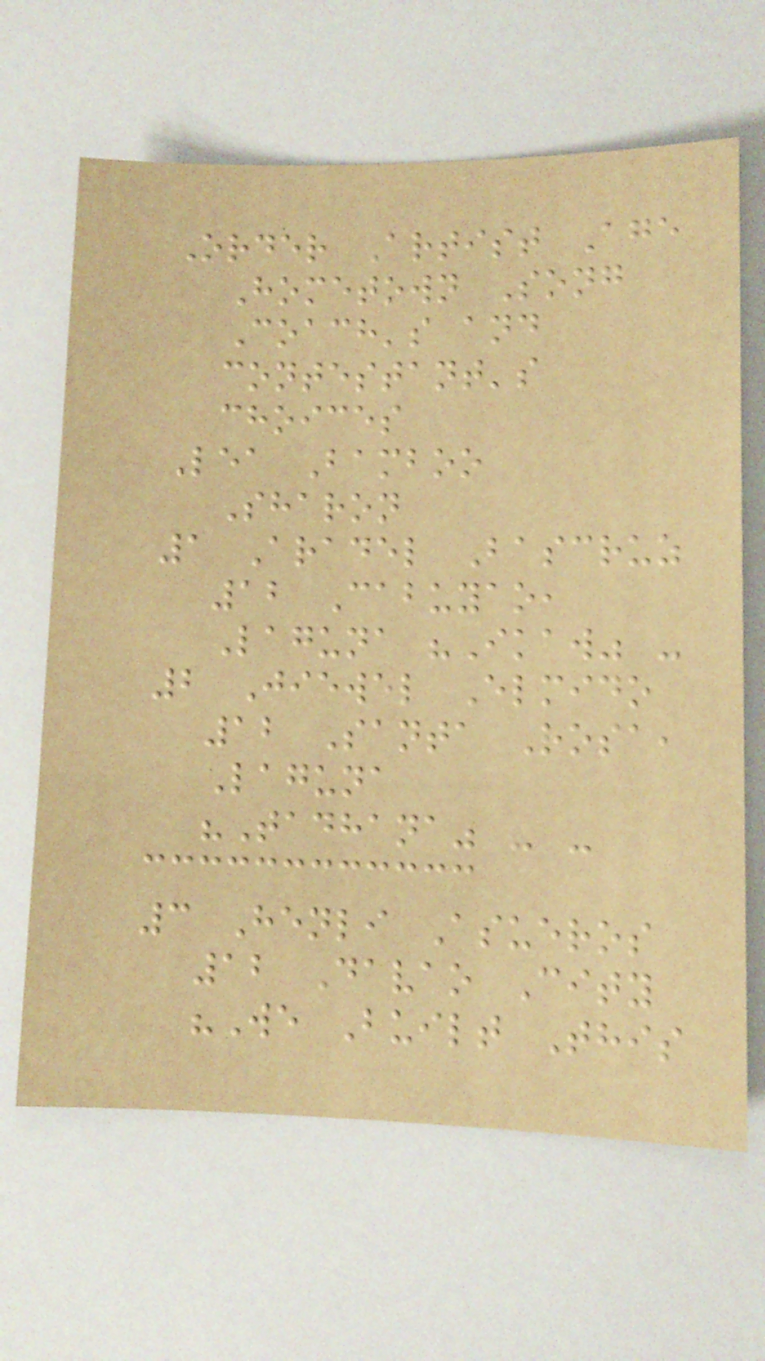Order Artist Age
Hometown Song
Coach's and
contestant's
choices
Lea Bamboo
Sharon
1 Aradel Bascruz
12 Cabuyao,
Laguna "Ikaw" -
2 Jiewel Elmido
12 Santa Rosa,
Laguna
"Tadhana" - -
3 Henli Asueros
12 Davao City
"We Built This
